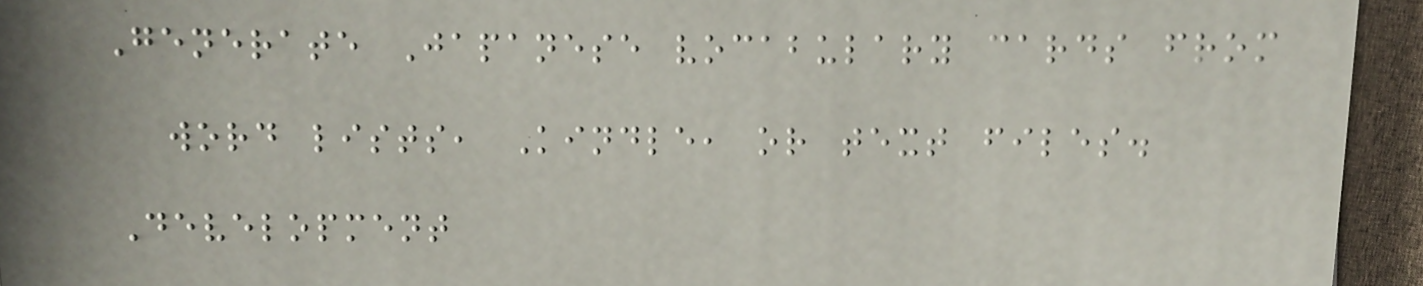Generate Japanese vocabulary cards from
word lists, Kindle, or text files.
Development
